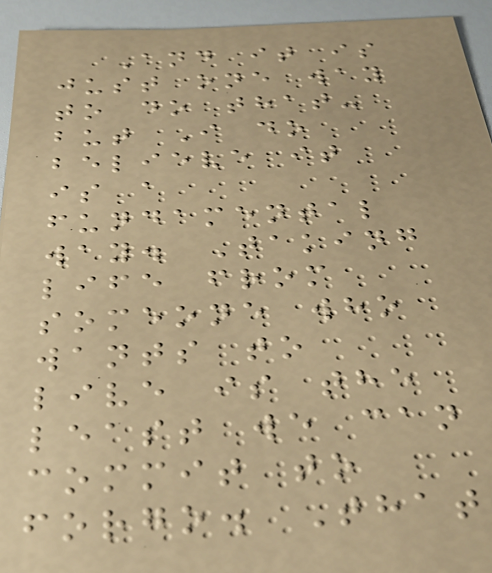And it is
just one way
to do that-
but I do
believe it
is a
fundamental
way. Taking
life from
someone who
wants to
live is the
least we can
commit to
forgo. That
